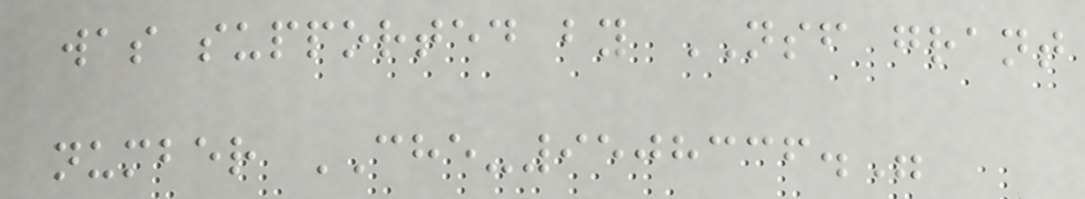was supported by NSF grant
number CHE-9508336."
